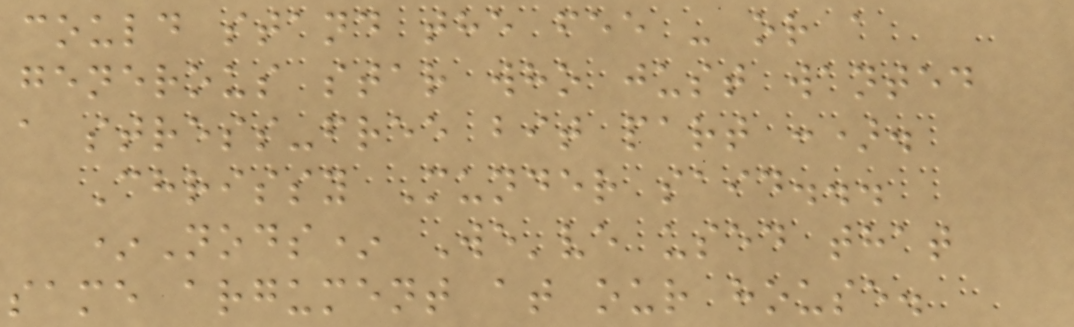could stand the fee - or a
generous star who just wanted
a stress-free bit part :).
Chrissy Munder said...
*Nods* We've used that
same argument at our house.
